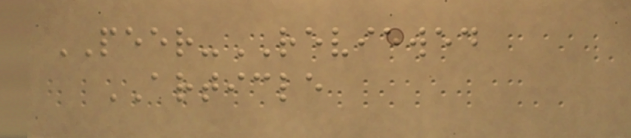PEER-REVIEWED
ARTICLE
